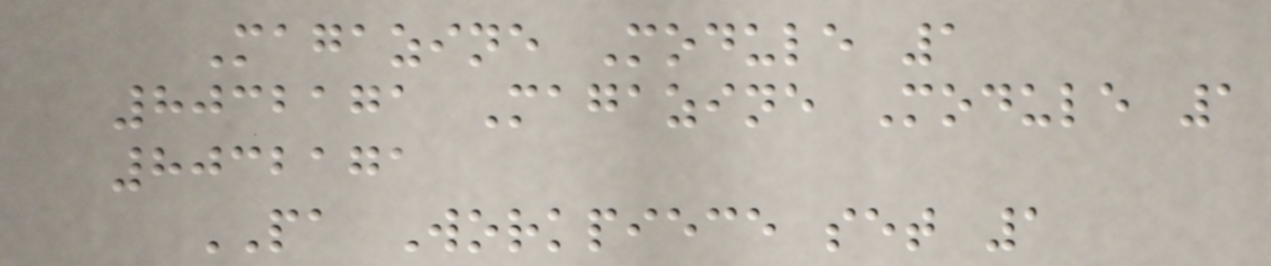Magazine Module 1
8032171 Magazine Module 1
8032171
PA Workpiece set 1
